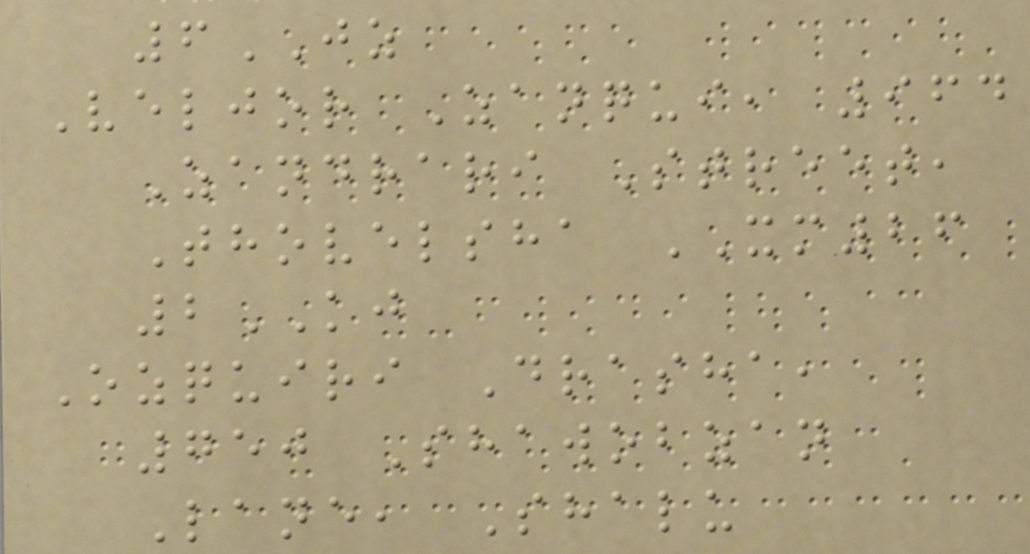6JZ
Veljor Zanqui, 964
Zandrari Street,
Thovelsha XM26
2KJ
Ozquiri Drasha,
750 Shawobzan
Lane, Shalu
